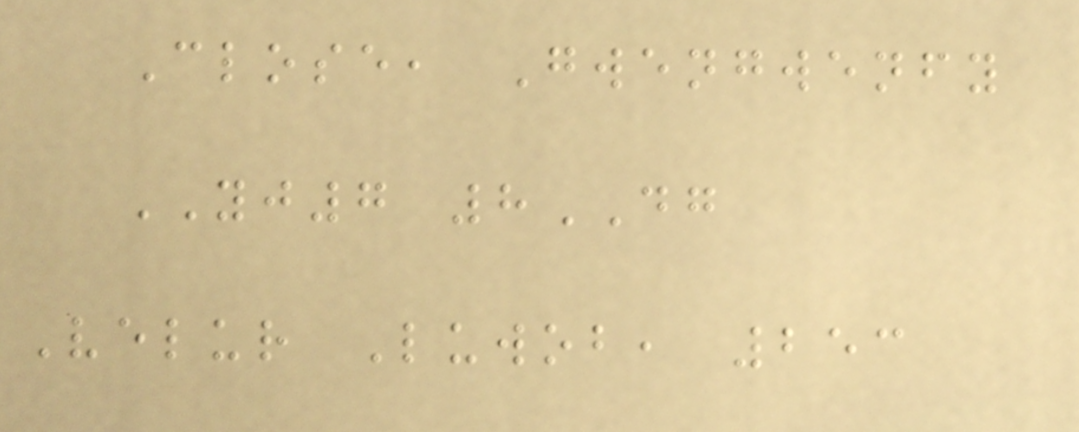Close, Gwengwenfy
YJ7 8DG
Velur Luwob, 253
